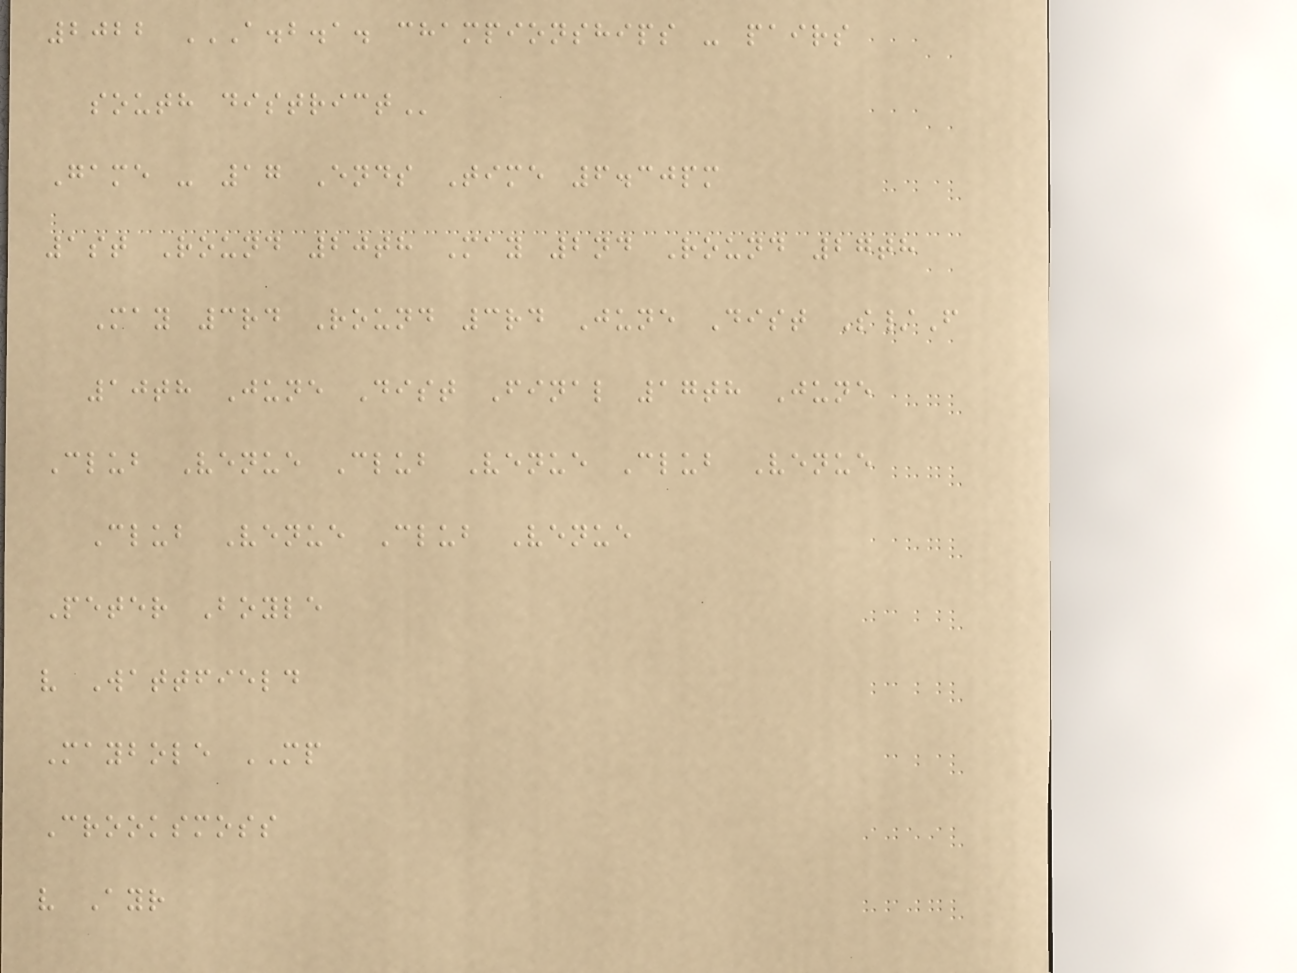2022 A.B.A. CHAMPIONSHIPS - PAIRS
SOUTH DISTRICT
Game - 17 Ends Time 6.30pm
1st Round 20th May 2nd Round 27th
May 3rd Round 3rd June Dist S/F
10th June Dist Final 17th June
Club Venue Club Venue Club Venue
Club Venue Club Venue
Peter Boyle
v Wattfield
Maybole MP
Crooksmoss
v Ayr
